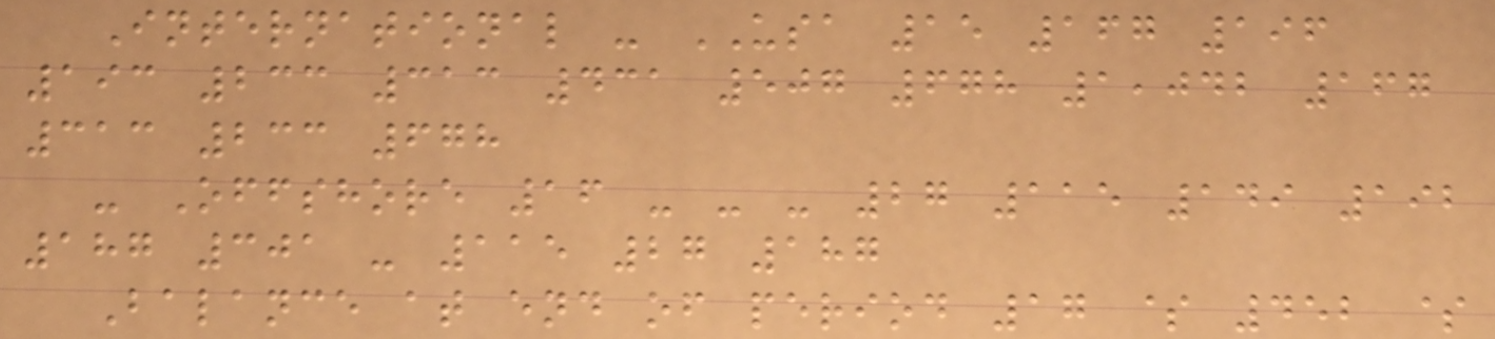International - USA 15 167 196
193 233 313 431 507 678 1,042 167
313 233 678
- Offshore 16 - - - 27 115 149 192
187 301 - 115 27 187
Balance at end of period 17 $ 452 $
